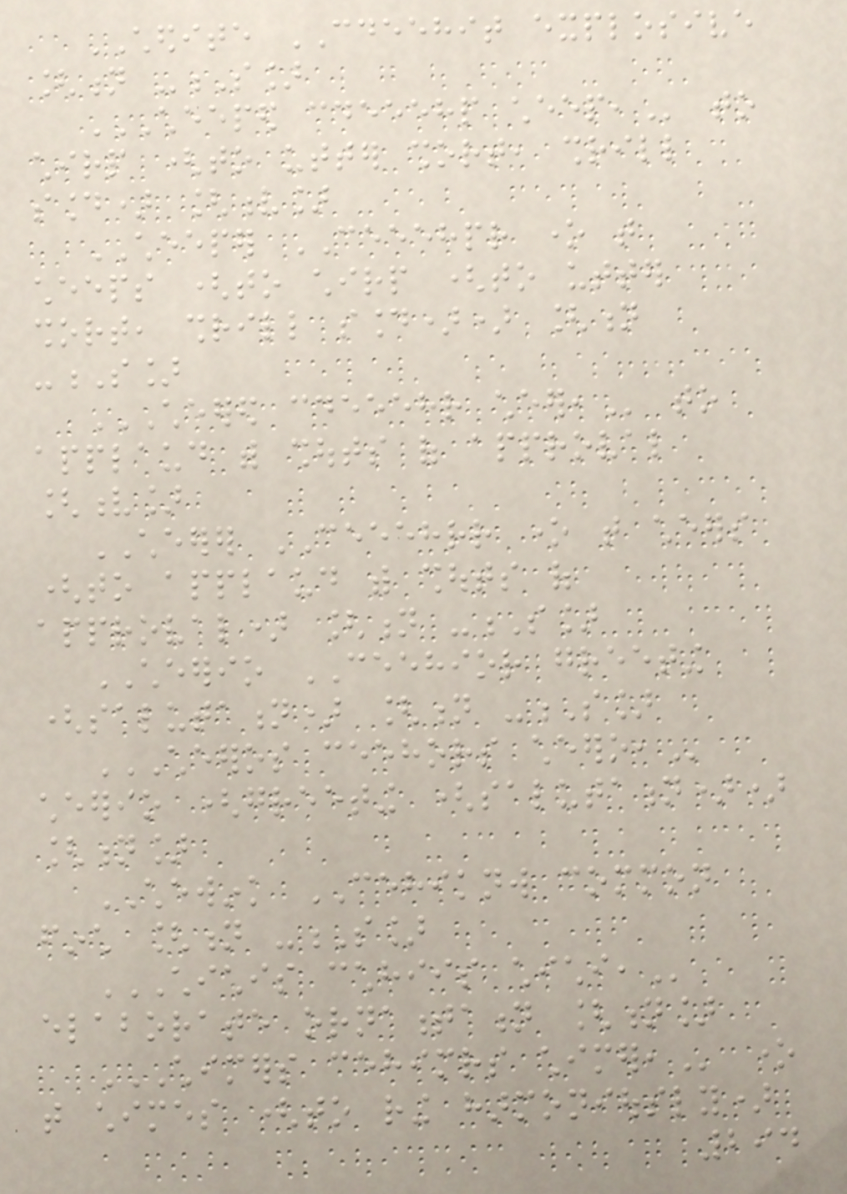CHEDITE CDEEHIT explosive
[n -S]
CHEEPED CDEEEHP CHEEP, to
chirp (to utter short, shrill
sound) [v]
CHEEPER CEEEHPR one that
cheeps (to chirp (to utter
short, shrill sound)) [n
-S]
CHEERED CDEEEHR CHEER, to
applaud with shouts of approval
[v]
CHEERER CEEEHRR one that cheers
(to applaud with shouts of
approval) [n -S]
CHEERIO CEEHIOR greeting
(salutation) [n -S]
CHEEROS CEEHORS CHEERO,
cheerio (greeting (salutation))
[n]
CHEWINK CEHIKNW common
finch [n -S]
CHICHIS CCHHIIS CHICHI,
elaborate ornamentation [n]
CHIMERS CEHIMRS CHIMER, one
that chimes (to ring harmoniously)
294
